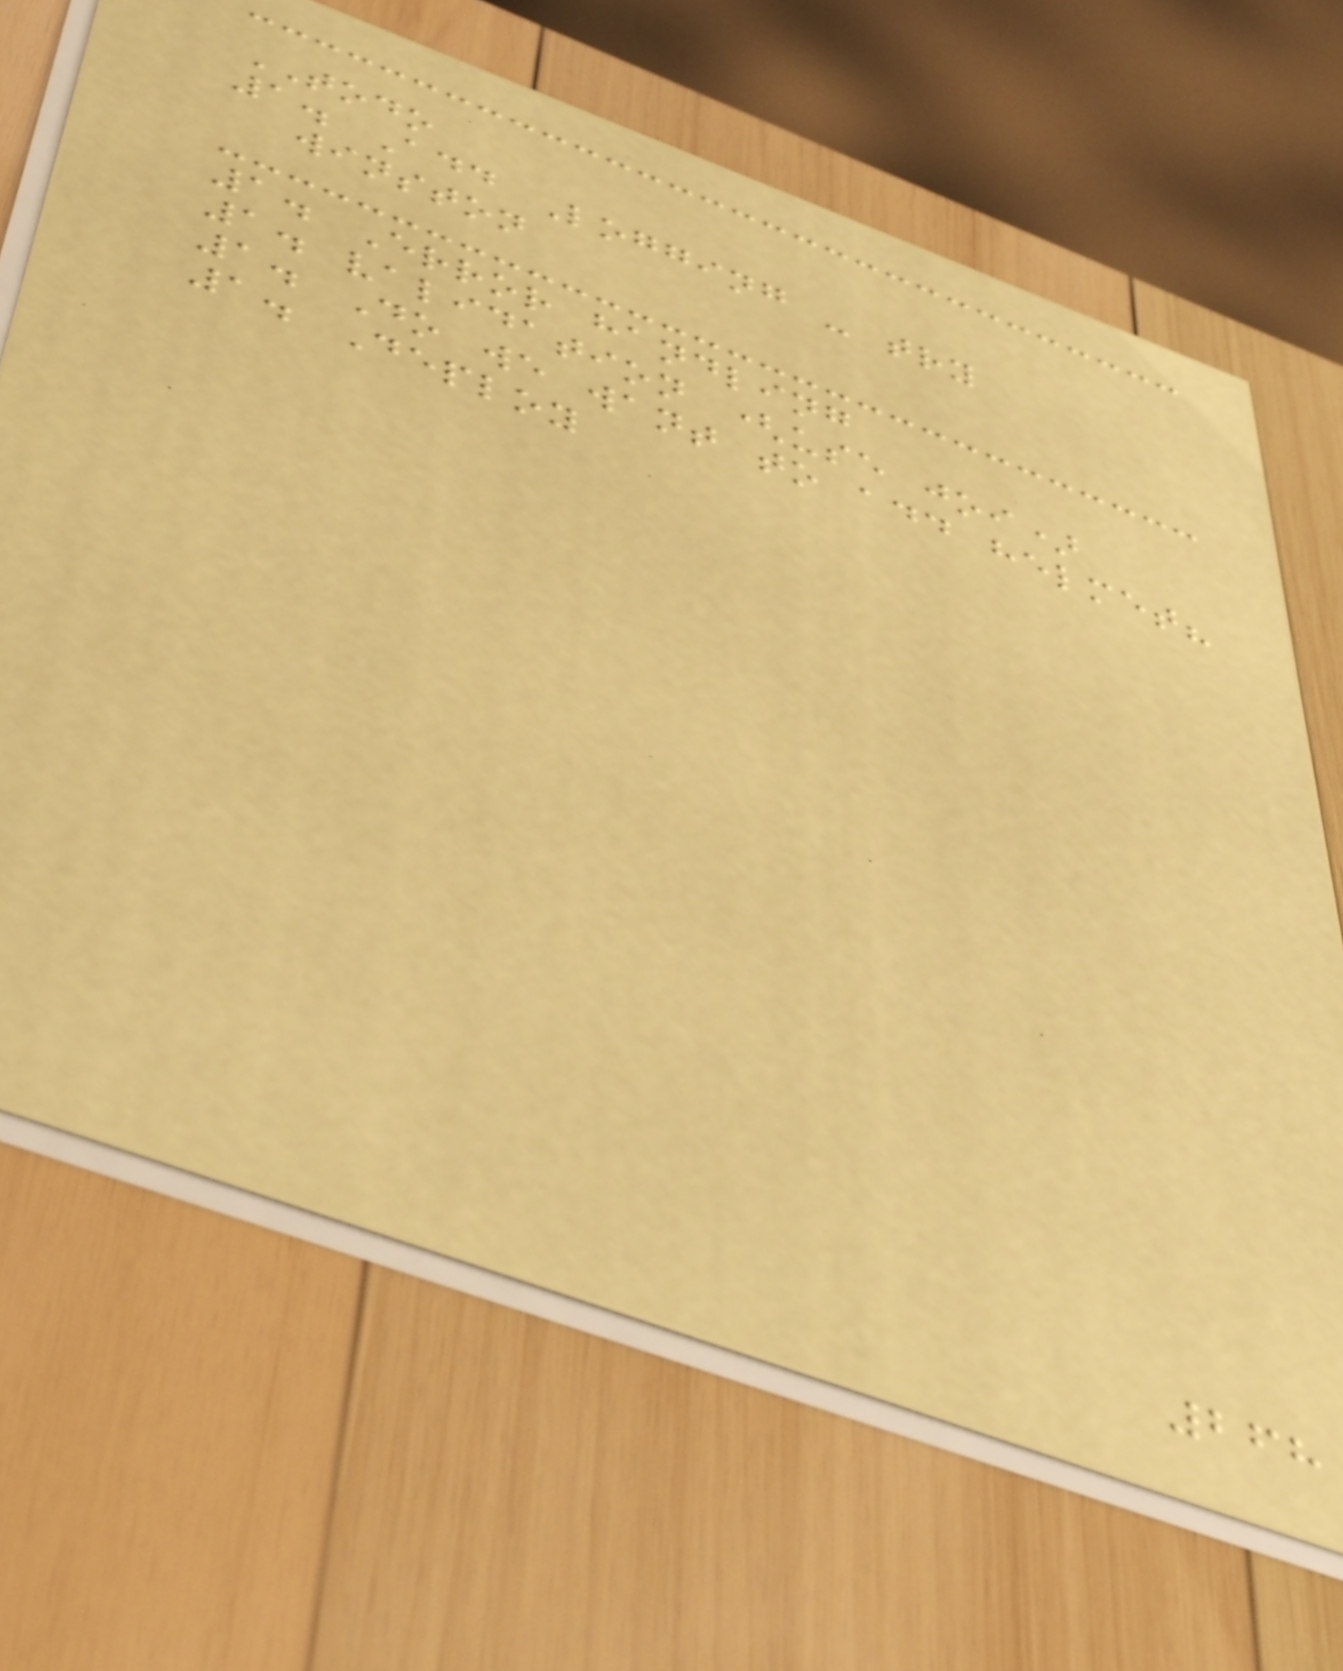TODO
1. Add Logging - try
winston
1. Error handling
1. validation (use joi)
1. Do we want to add helmet?
1. Deploy
268
